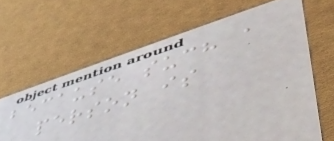because such a
person is
